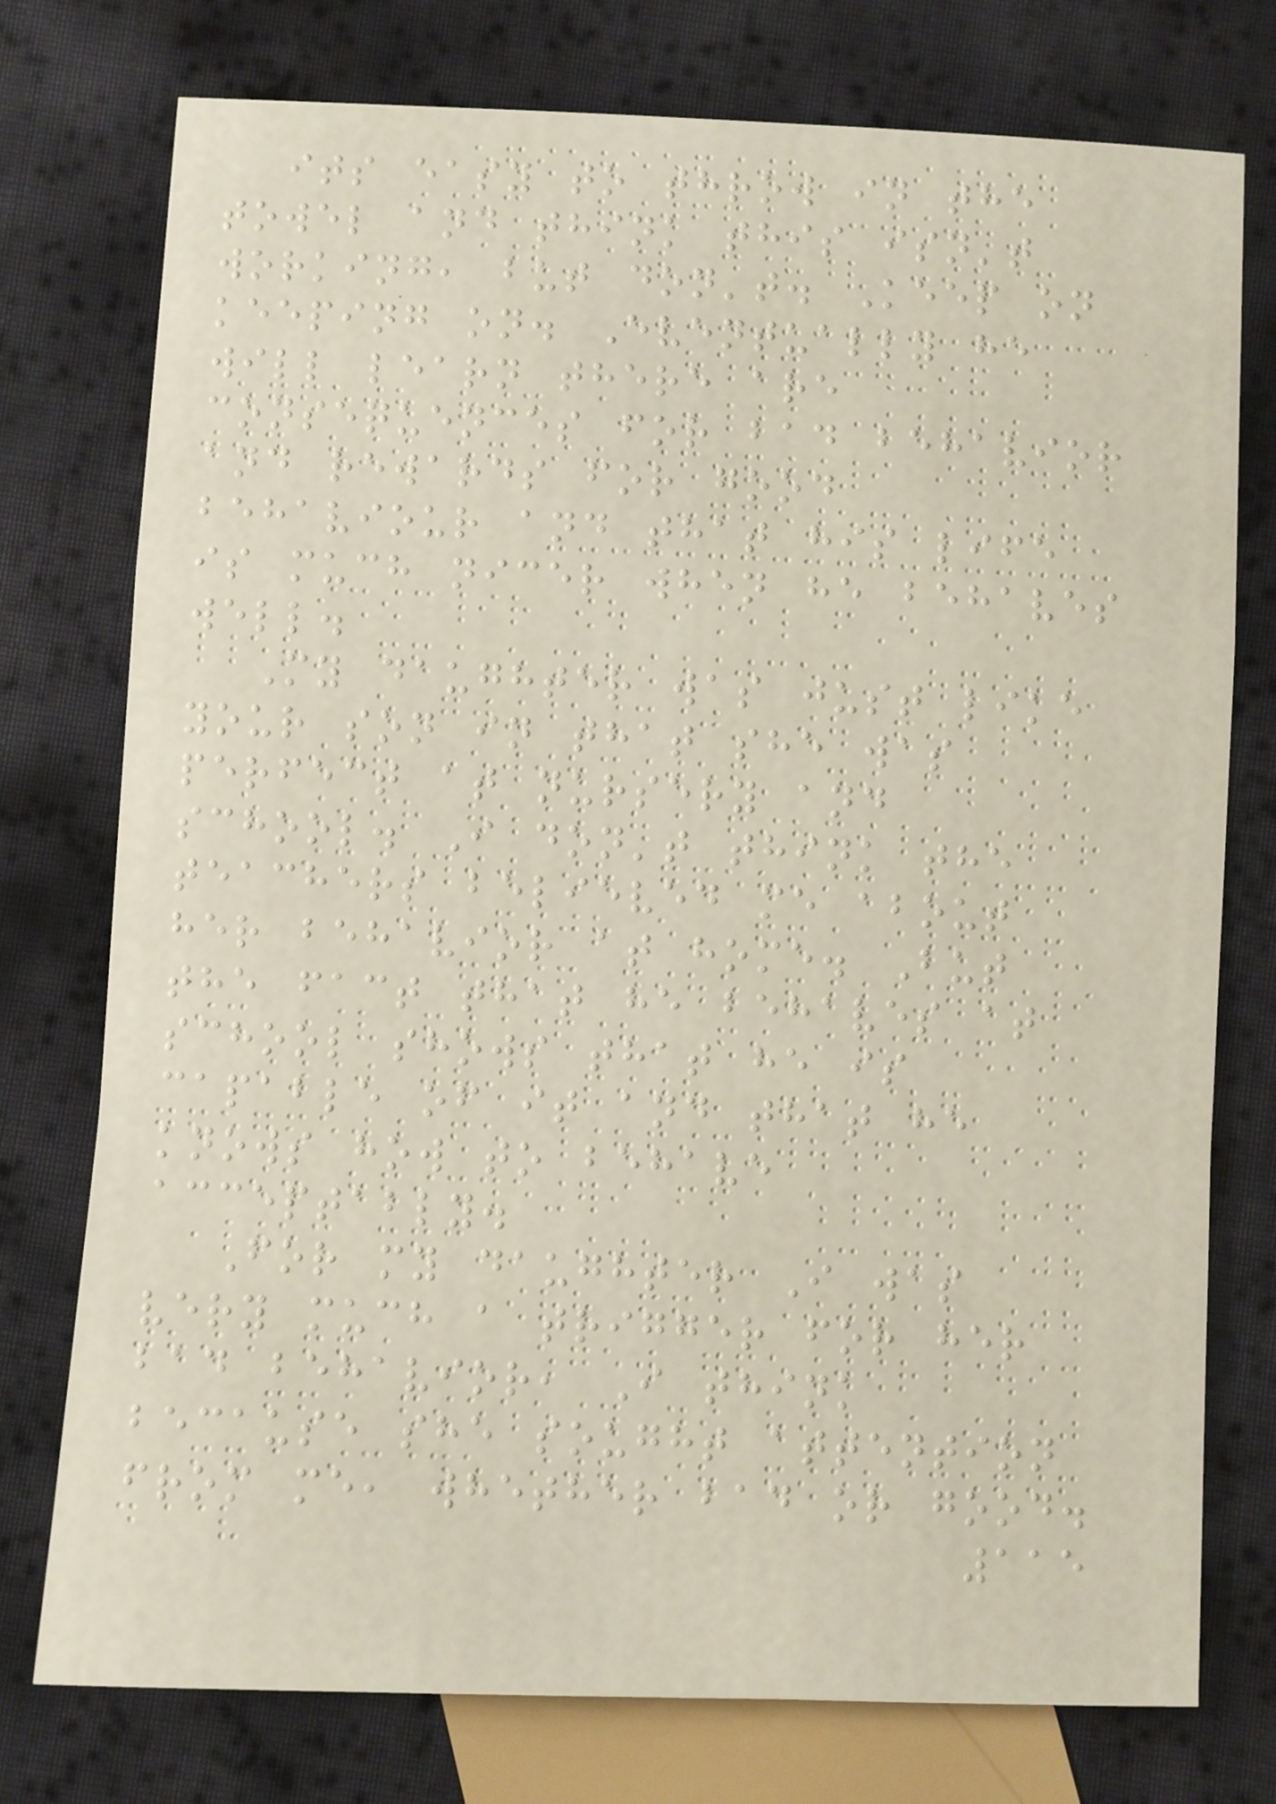its easy to throw in the
towel and think this isn't
working, but don't. Keep on
keeping on. Eventually he
will learn there are
consequences for bad behavior
and rewards for good
behaviour and that his life
is much nicer when he behaves
well.
My daughter was just like
your son in that she was
perfect at nursery and
school. I don't think the
teachers believed me about
her behavior at home. But
the fact that he behaves at
school shows that he is
capable of it and that he
knows how to behave
acceptably.
For my daughter I was
very much a trigger for her
bad behavior, I think
because she sought attention
from me, whether bad or good.
115
